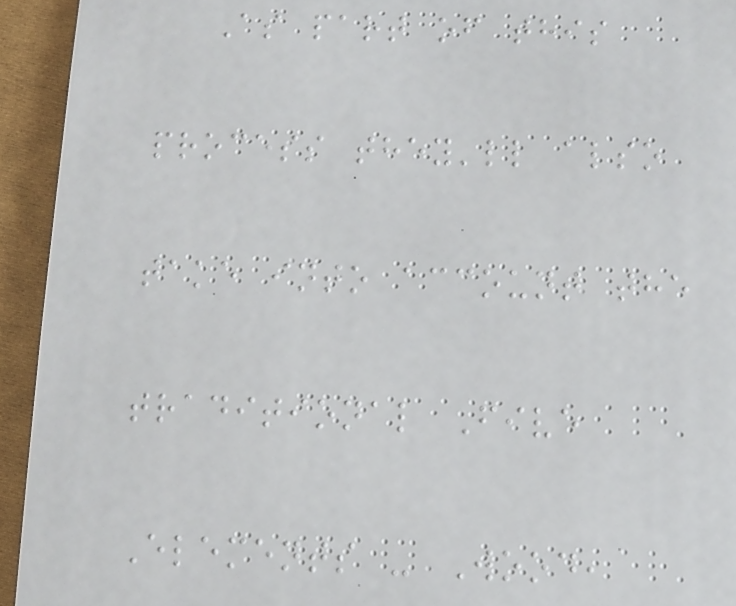As part of this
process they'll also
take into account the
traditional Five
Elements - Wood,
